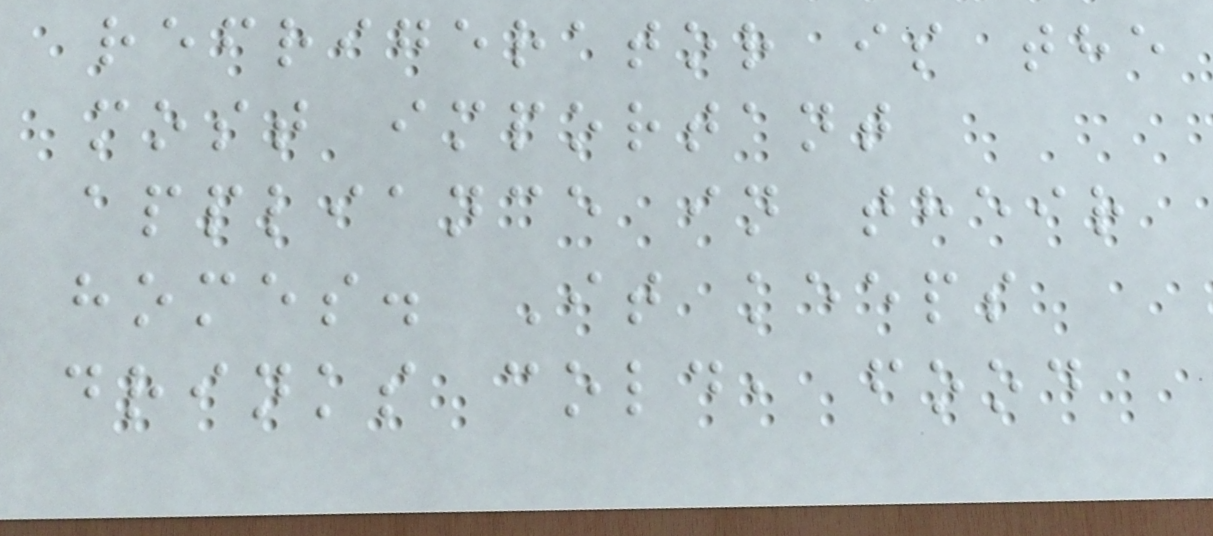refrigerator is the
most important
appliance in their
homes. It keeps
drinks cold, food
